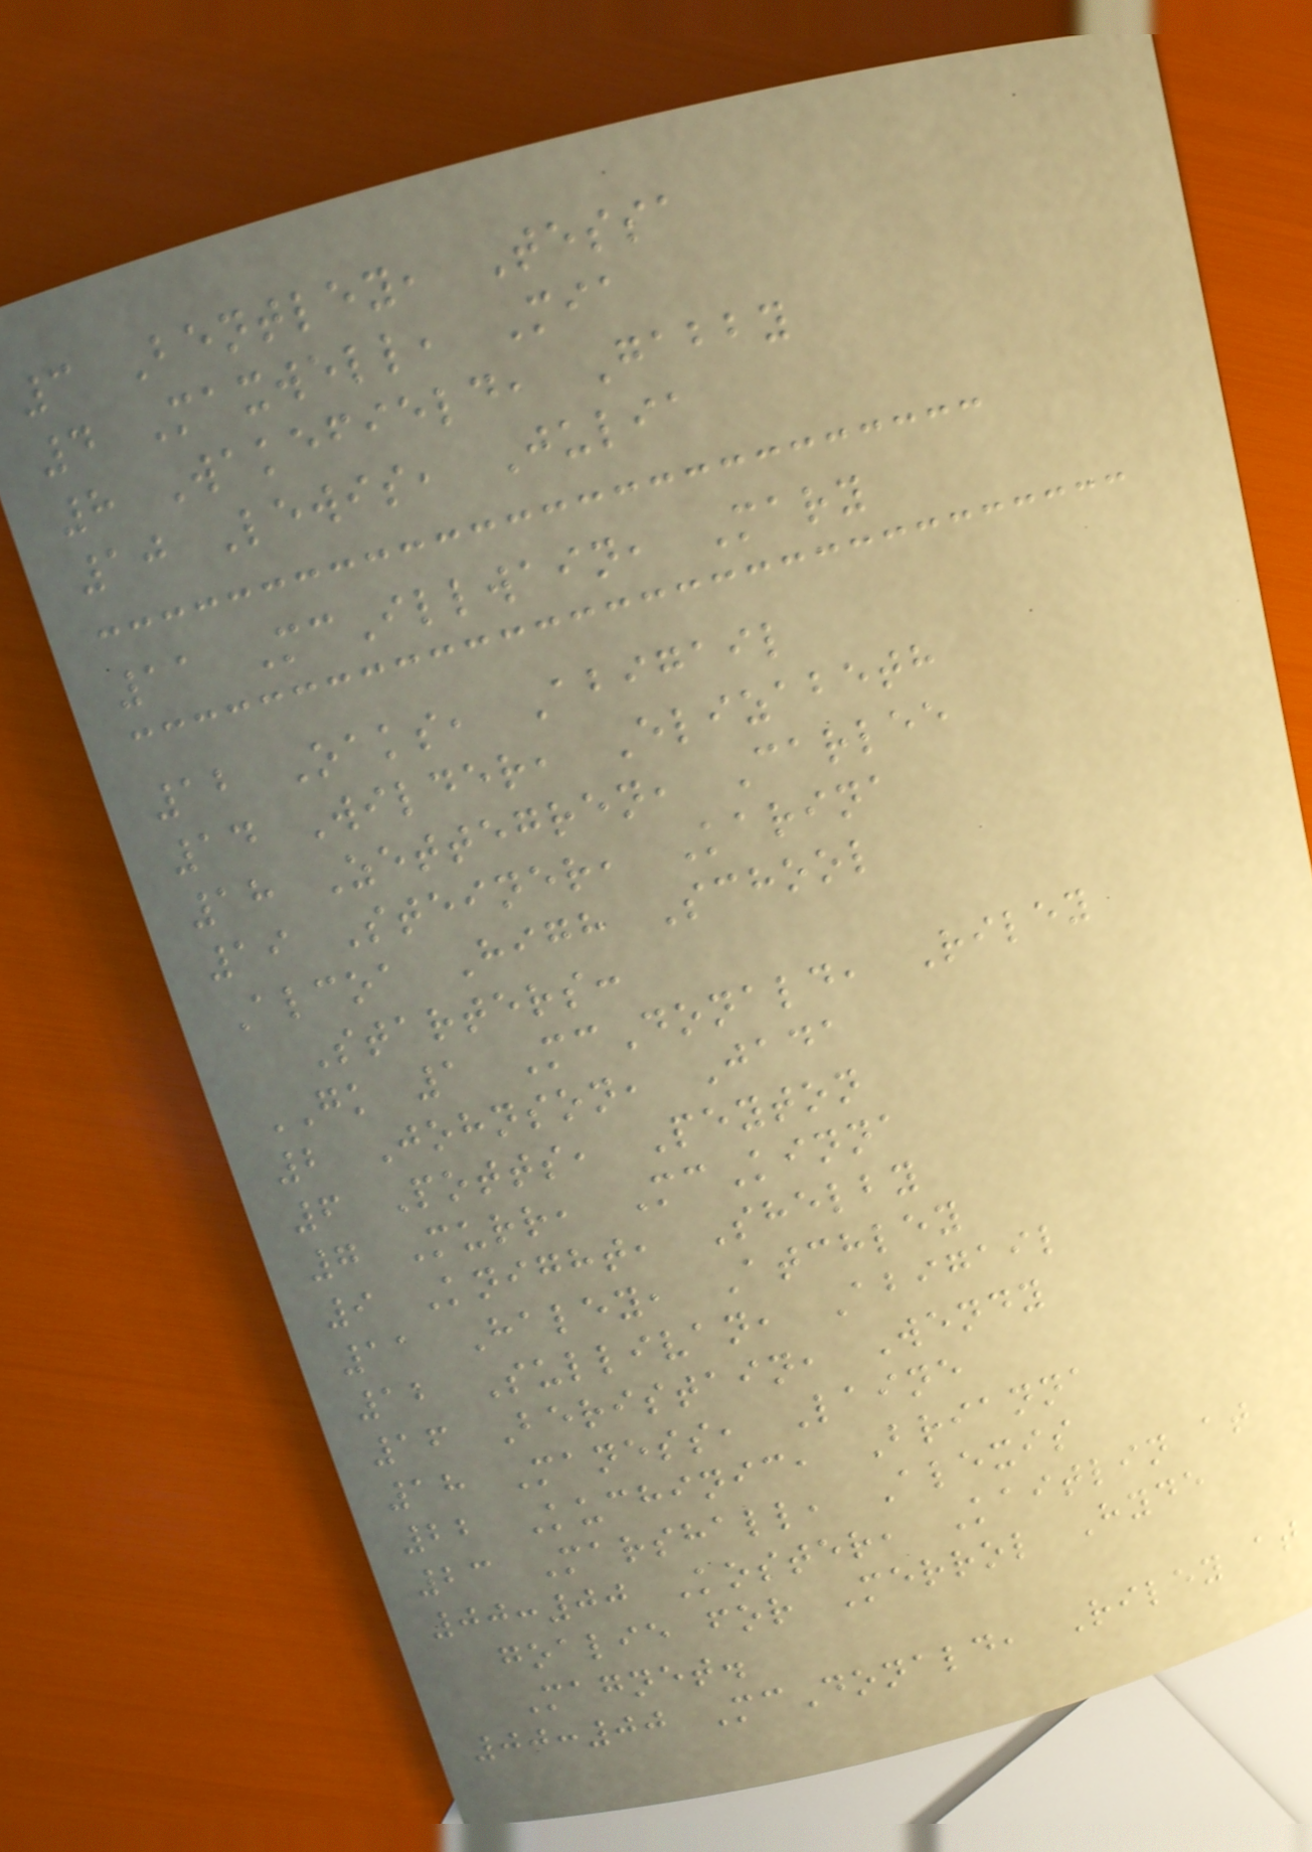3 Bentley, Tessa
4 Maxwell, Mia
8 Wakefield, Gabby
10 Lewis, Julia
11 McIllwain, Mary
12 Oaks, Abigail
14 Wilder, Elizabeth
18 Zettegren, Carlee
19 Steiner, Karina
Alcoa High School
Starters:
GK 1 McDonald, Riley
2 Johnson, Jada
6 Potts, Peyton
7 Murr, McKinna
9 Knight, Shelby
11 Haley, Atchley
12 Sullivan, Abigail
16 Beristain, Wendy
18 Maness, Laine
22 Kuchinic, Brianna
23 Marshall, Alexis
00:00 Koster, Kaitlin at
goalie for Merrol Hyde
Magnet.
00:00 McDonald, Riley at
